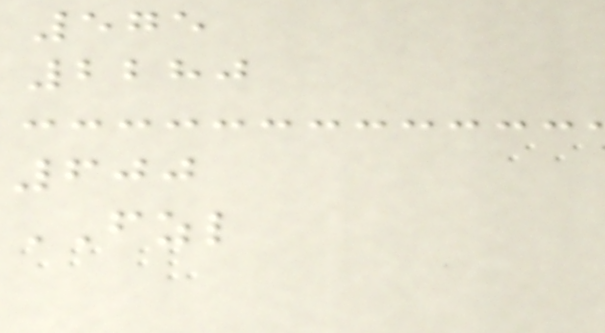575
2280
600
FZL
